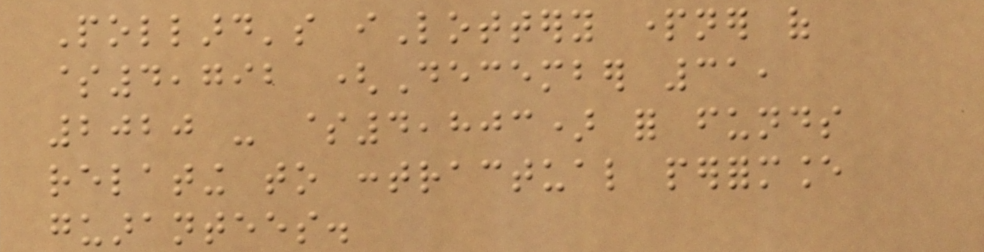Pollard's iLottery partner of
$4,792 (December 31,
2020 - $4,803) for funds
relating to contractual performance
guarantees.
